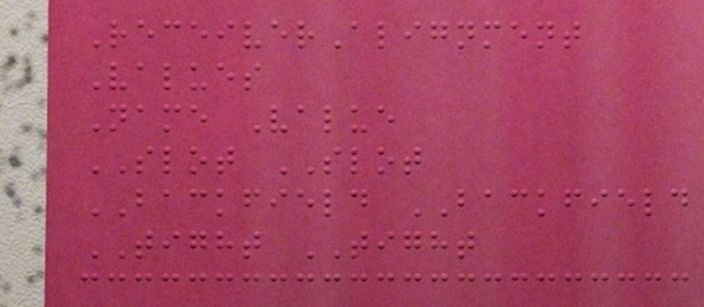ReceiverAlignment
Values
Name Value
SLOT SLOT
BACKFIELD BACKFIELD
TIGHT TIGHT
